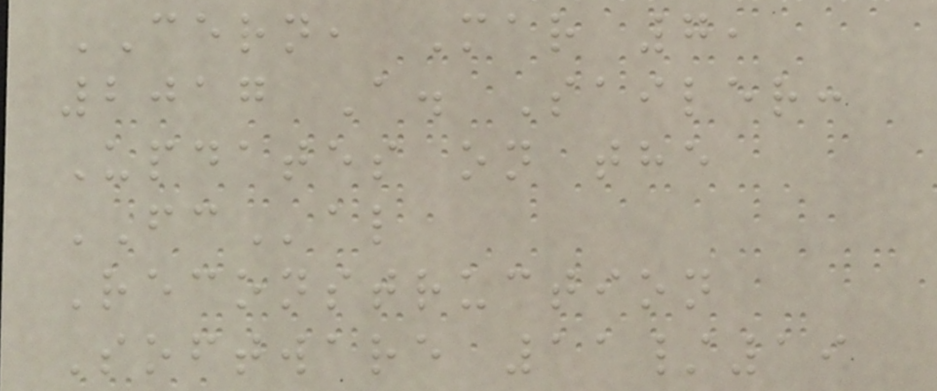CERN, Mar 7,
2017 A. Sailer:
Updates on the
FCal
Reconstruction
Software 11/19
